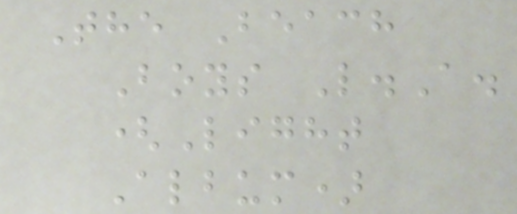The Beach
Boys L.A.
(Light
Album)
